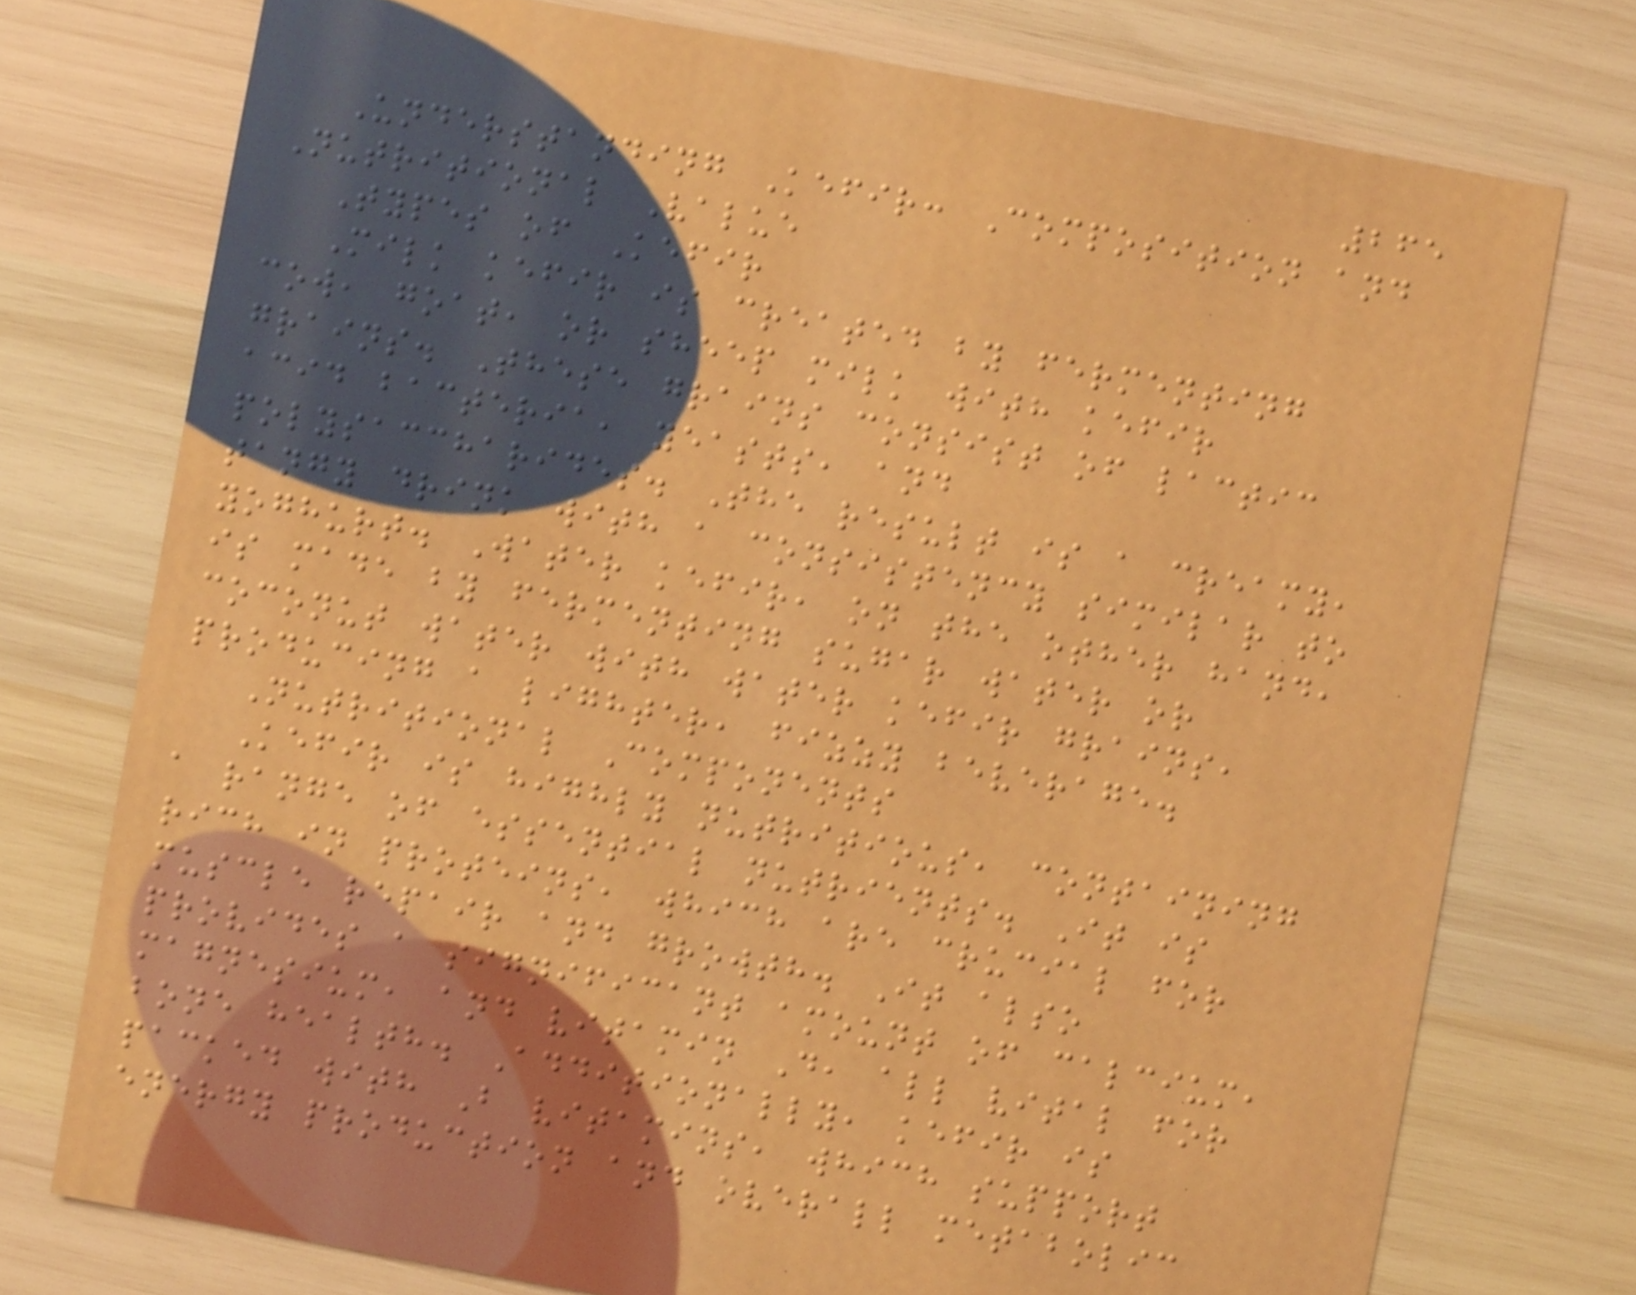265
Understanding Kefir: Composition and
Nutritional Value
Types of Kefir
Milk kefir is created by fermenting
cow, goat, or sheep milk with kefir
grains. These grains consist of lactic
acid bacteria, yeasts, and
polysaccharides. The result is a creamy,
tangy drink with a consistency similar to
yoghurt. Water kefir, on the other hand,
is made by fermenting sugar water or
coconut water with water kefir grains,
producing a lighter, fizzy beverage.
Nutritional Components
Kefir is highly nutritious, containing
a range of essential nutrients. It is
rich in proteins, which are crucial for
muscle repair and growth. It also
provides a significant amount of calcium,
magnesium, and vitamin D, all vital for
bone health. Additionally, kefir is
packed with B vitamins, which support
energy production and overall metabolic
